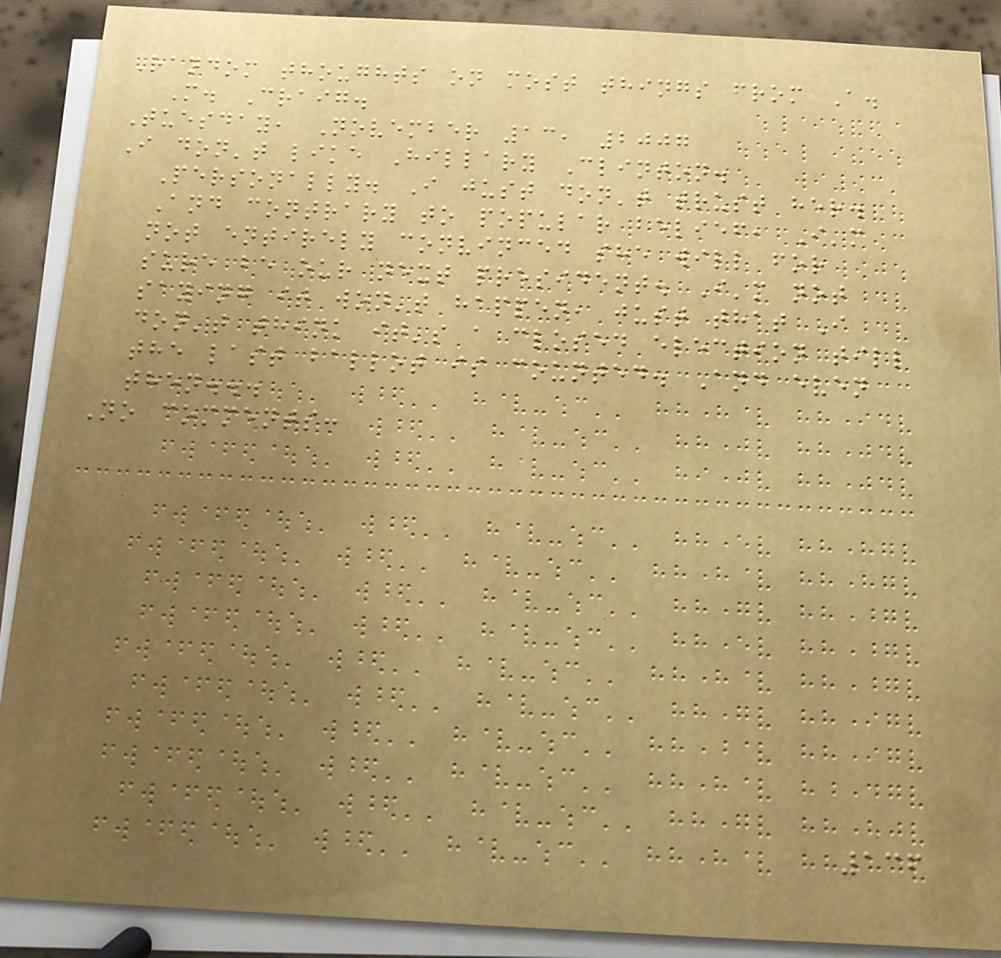Random thoughts on most things from A.
M. Craig.
Tuesday, November 13, 2007
I don't like Hillary Clinton.
Personally. I just don't trust her.
And contrary to popular belief, I'm
not entirely convinced she will for
sure be our next president. I'm not
saying it won't happen, just that I
don't think it's a closed election till
the last ballot is counted. And even
then...
No comments:
136
